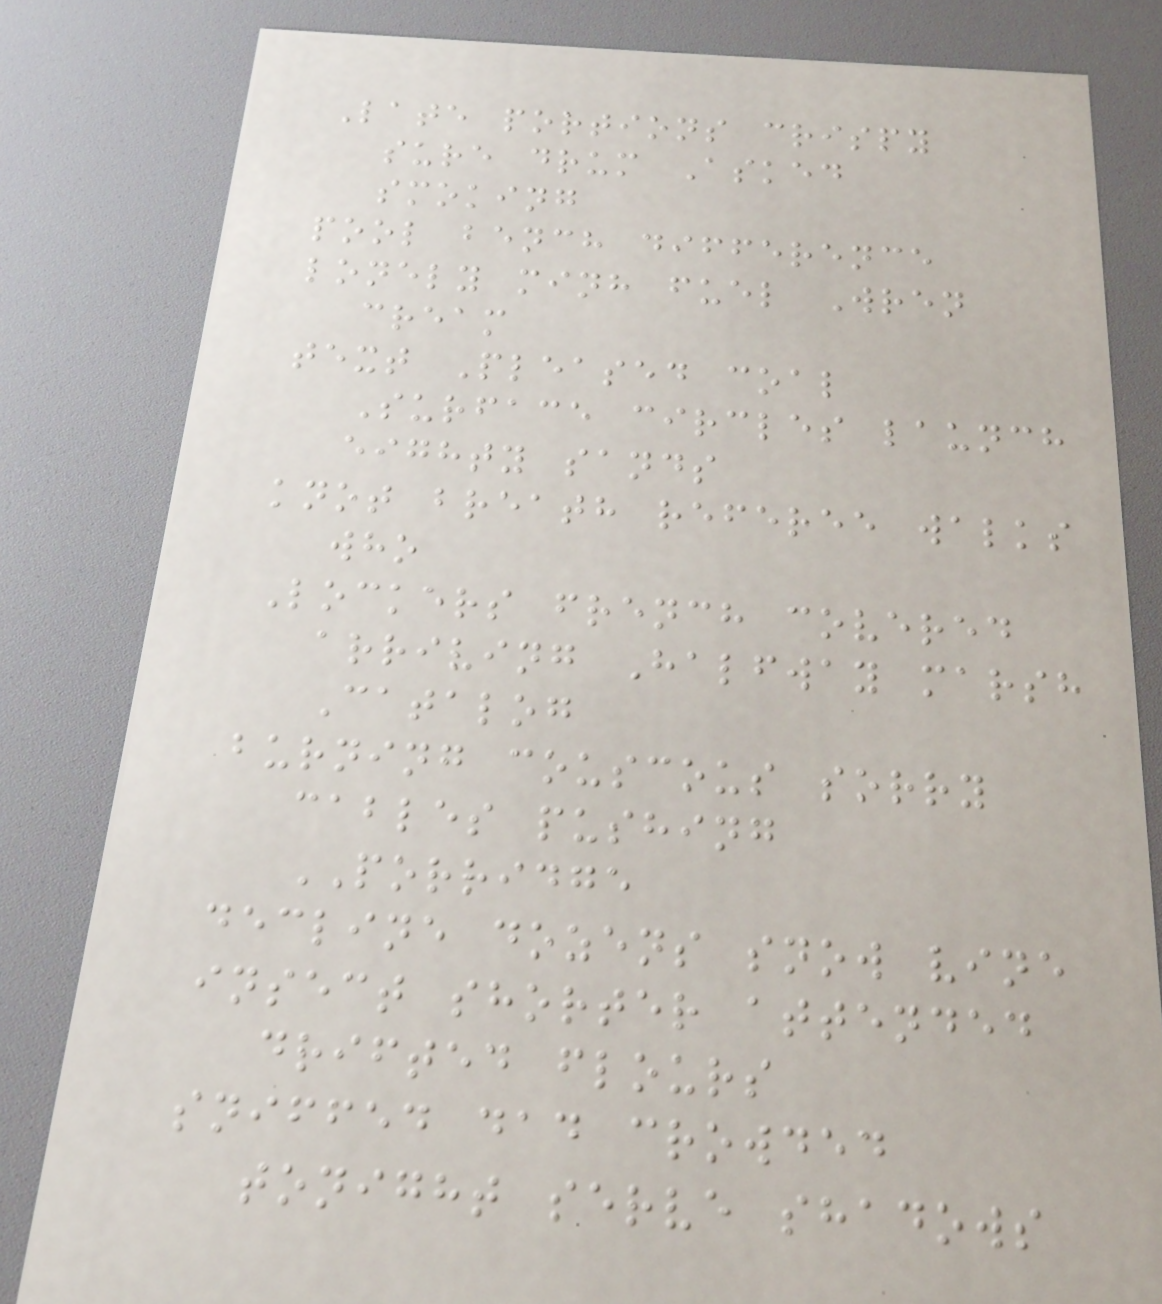Late portions crispy
sure drum Asked
smoking
pool bench difference
lonely minh fuel Wren
cream
text Pleased coal
Surface circles launch
eighty sands
knot breath referee walks
who
Lockers french covered
arriving Halfway marsh
Catalog
burning couscous sorry
cables pushing
PORRIDGE
decline dozens snow vine
insect shorter attended
drifted flours
sniffed dad crowded
tonight serve shadows
